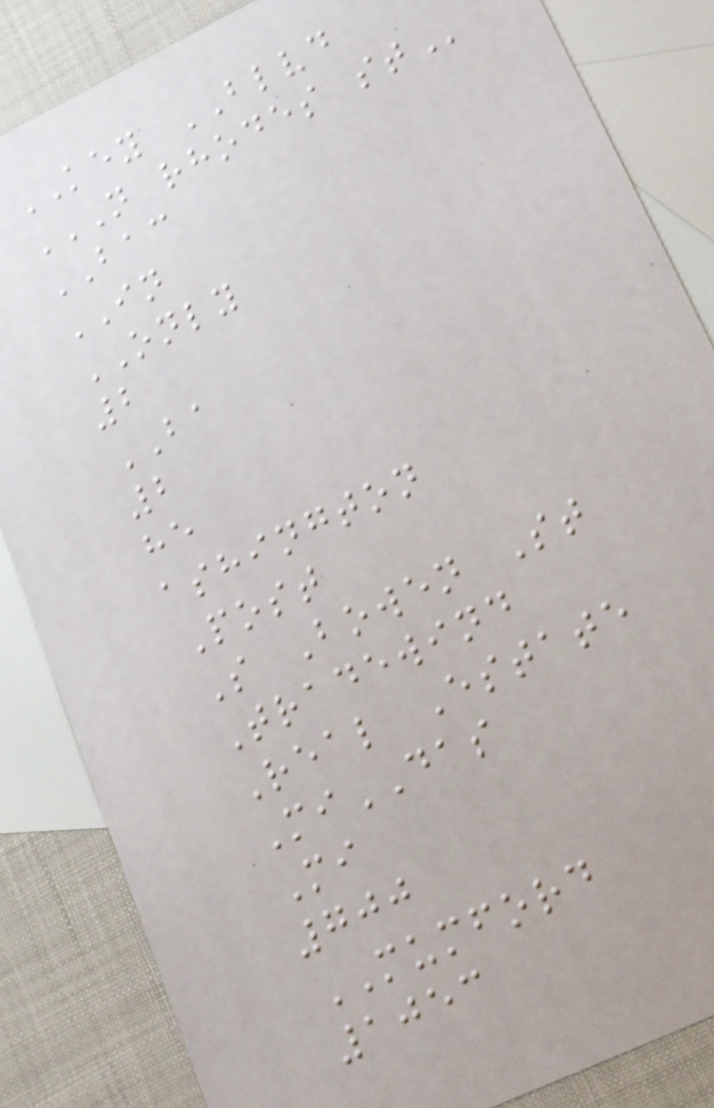KEY BLVD
N RHODES ST
BAC
IN
ONLY
2
BA
2
he
ashington
Post
S Bowen St
Tradewind
Real Estate
MiDAS
Mi
700
MUMFORD
1053
